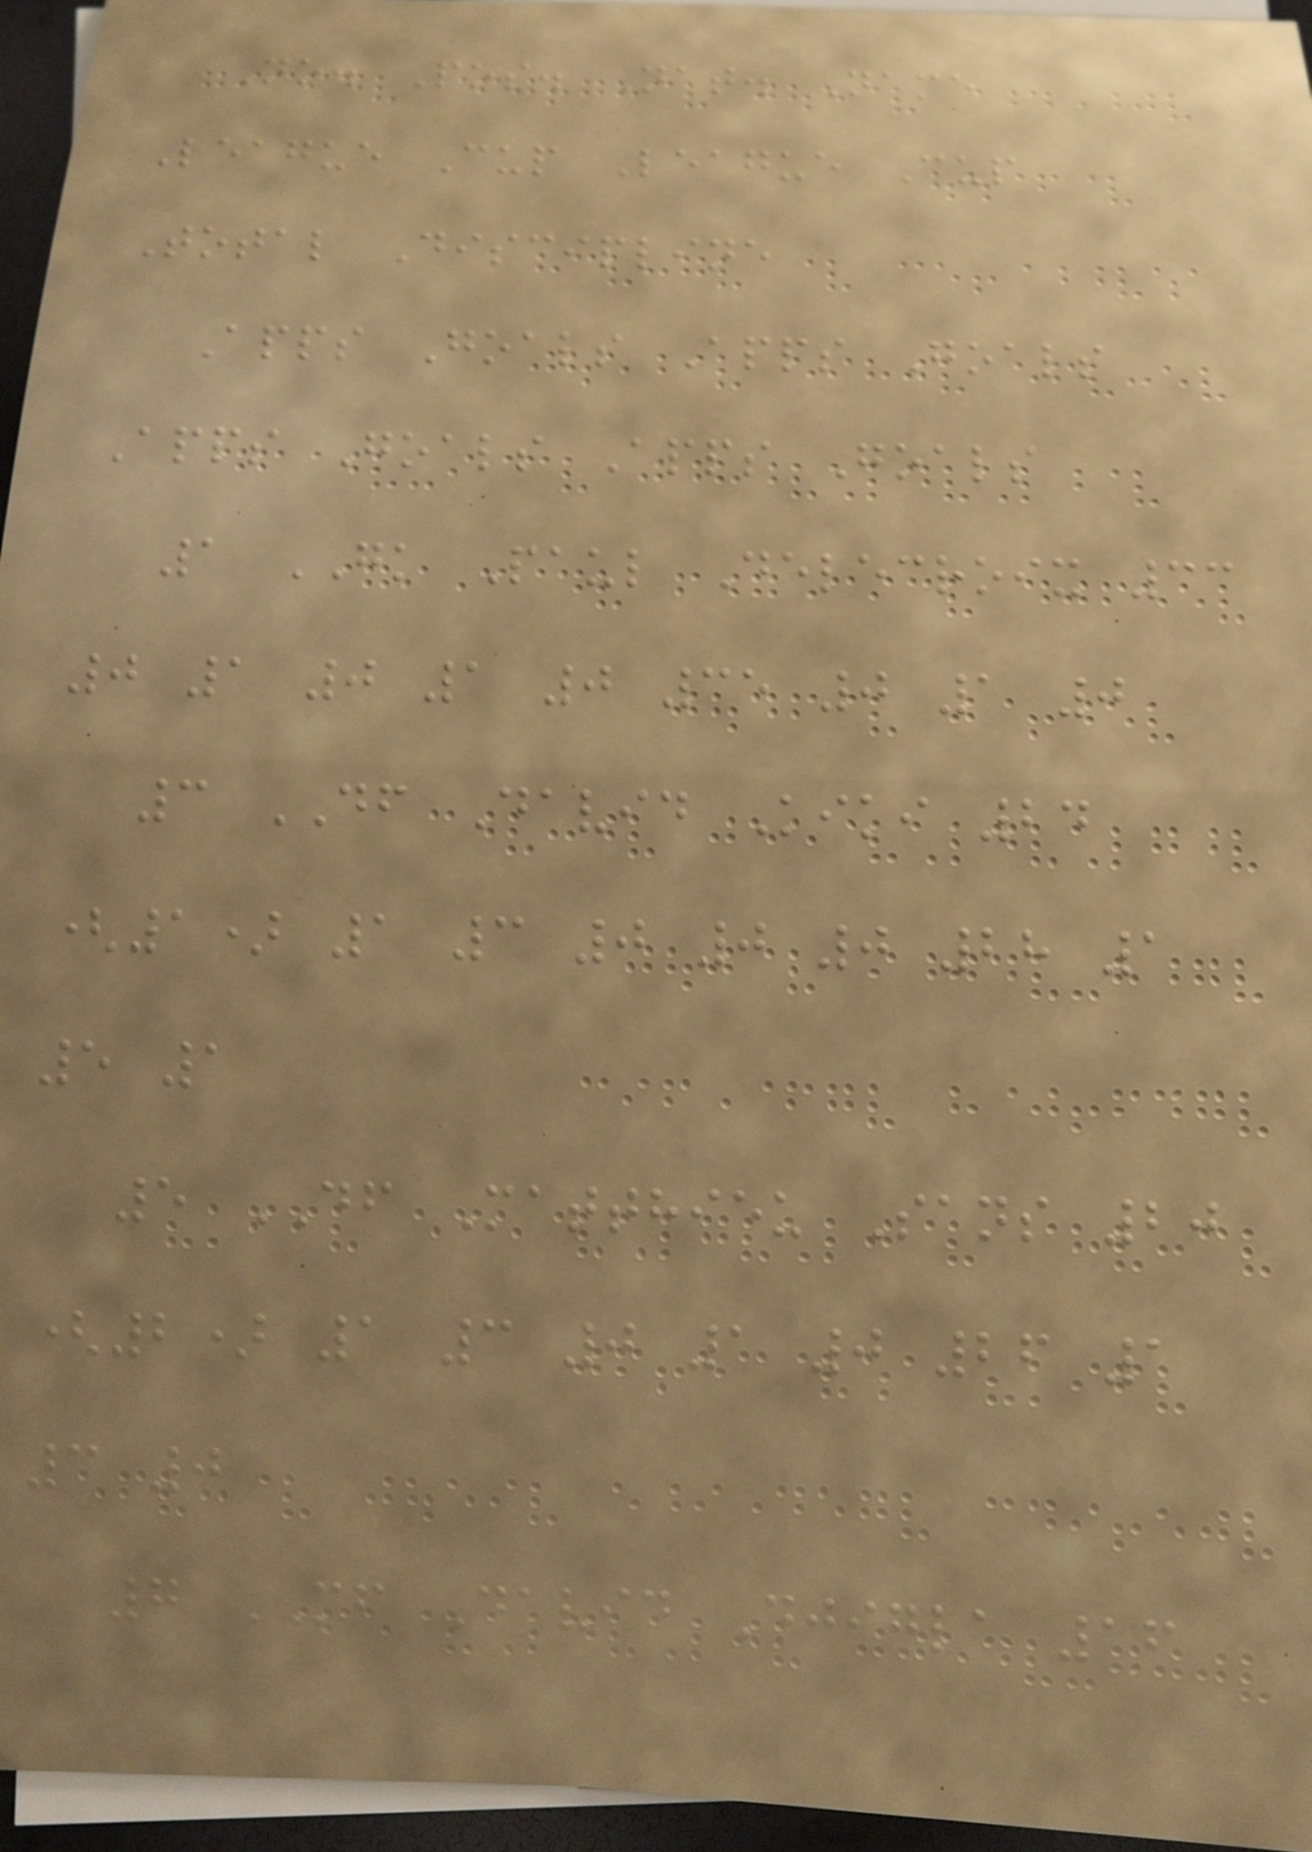No. Pos. Nat. Name
League Cup League Cup
Total Discipline
Apps Goals Apps Goals
Apps Goals Apps Goals
1 GK Paul Delecroix 33
0 1 0 1 0 35 0 1 0
3 DF David Kiki 24
(1) 1 3 0 0 0 28 1
5 1
5 DF Matthieu Sans 20
(2) 1 3 0 1 0 26 1
3 0
7 MF David Djigla 16
